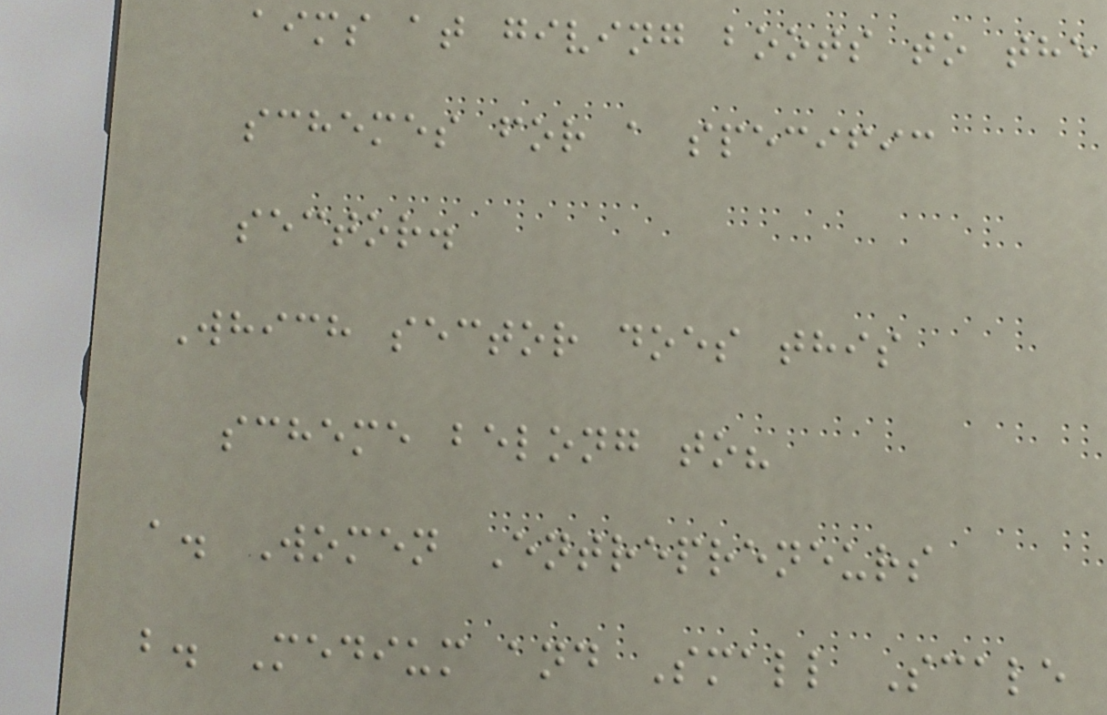aims at giving boots to the
schemes for a specific
sector.
Which sector does this
scheme belong to?
a. Women Entrepreneurs
b. Medium and Small Scale
